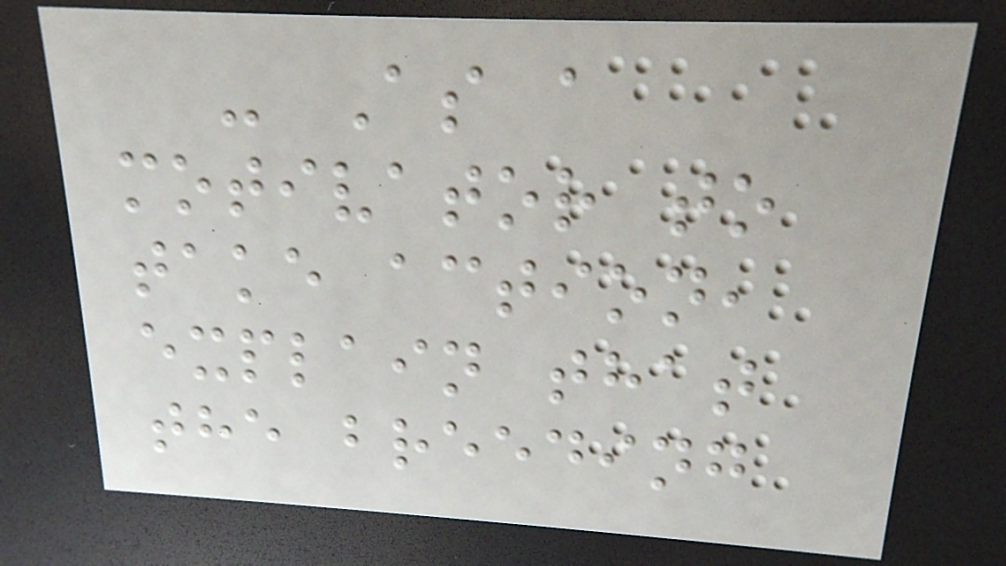- As a
motivator to
take action,
explain that
the breeding
